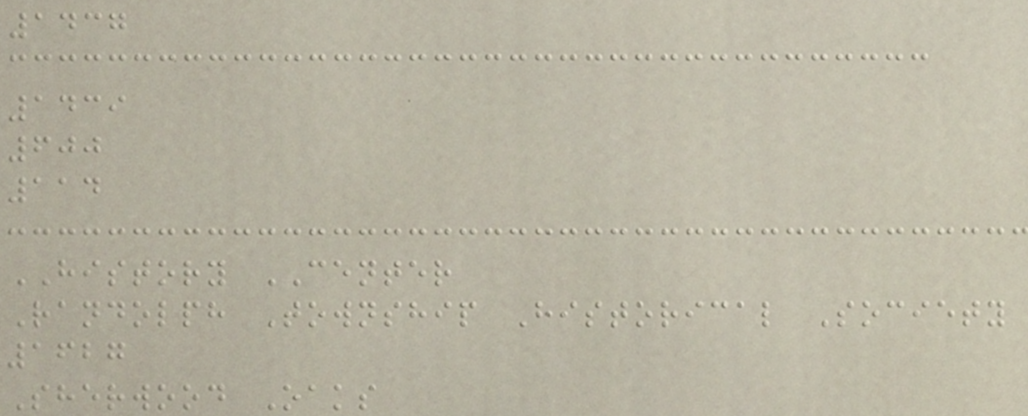1437
1439
600
114
HISTORY CENTER
Randolph Township Historical Society
1627
Sherwood Oaks
